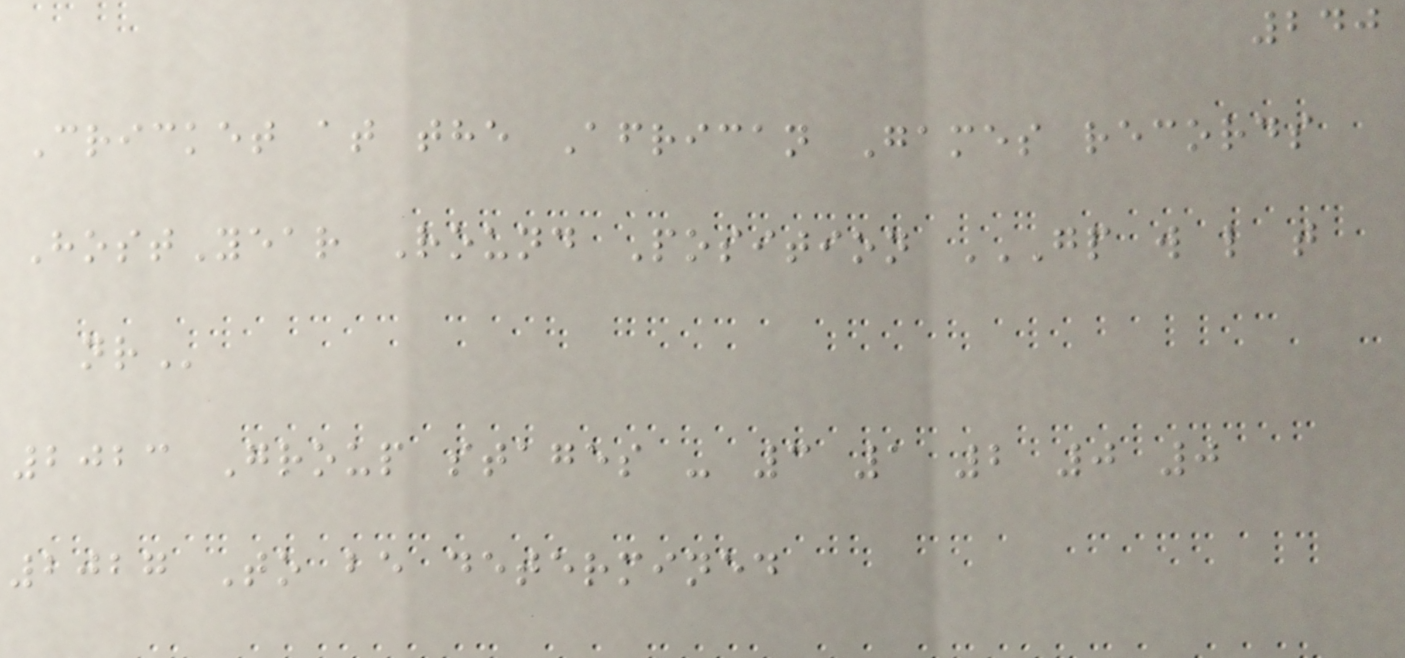240
Cricket at the African Games records
HostYear Round Position GP W L T
NR
2023 Group stages - 3 1 2 0 0
2027 To be determined
